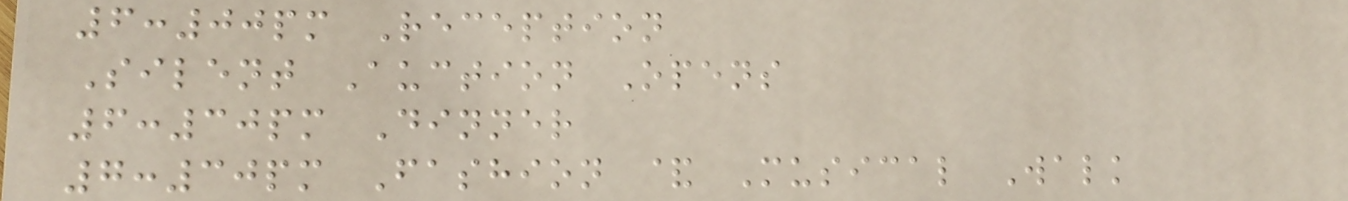6:00pm Reception
Silent Auction Opens
6:30pm Dinner
7:30pm Fashion & Musical Walk
